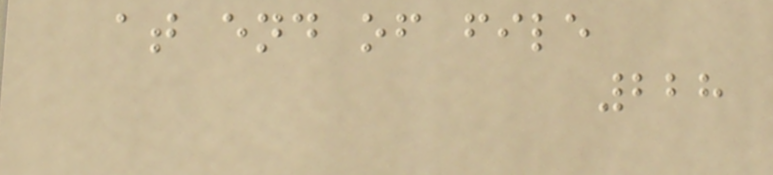at end of file
228
